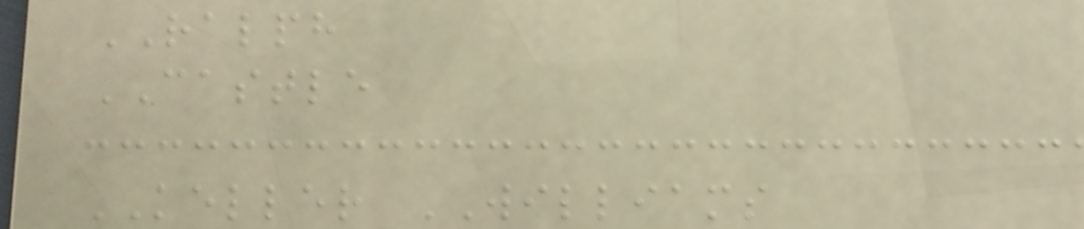RALPH
CASTLE
KELLER WILLIAMS
